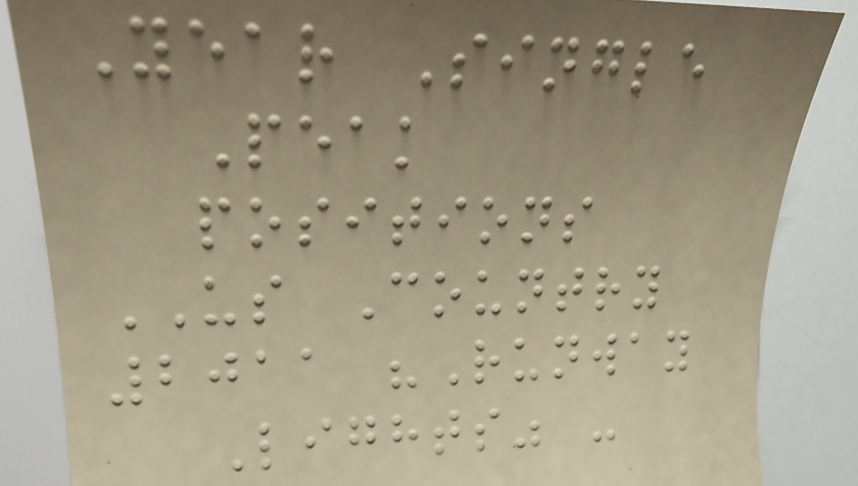Year Single
Peak
positions
US Country
2011 "Runway
Lights" -
